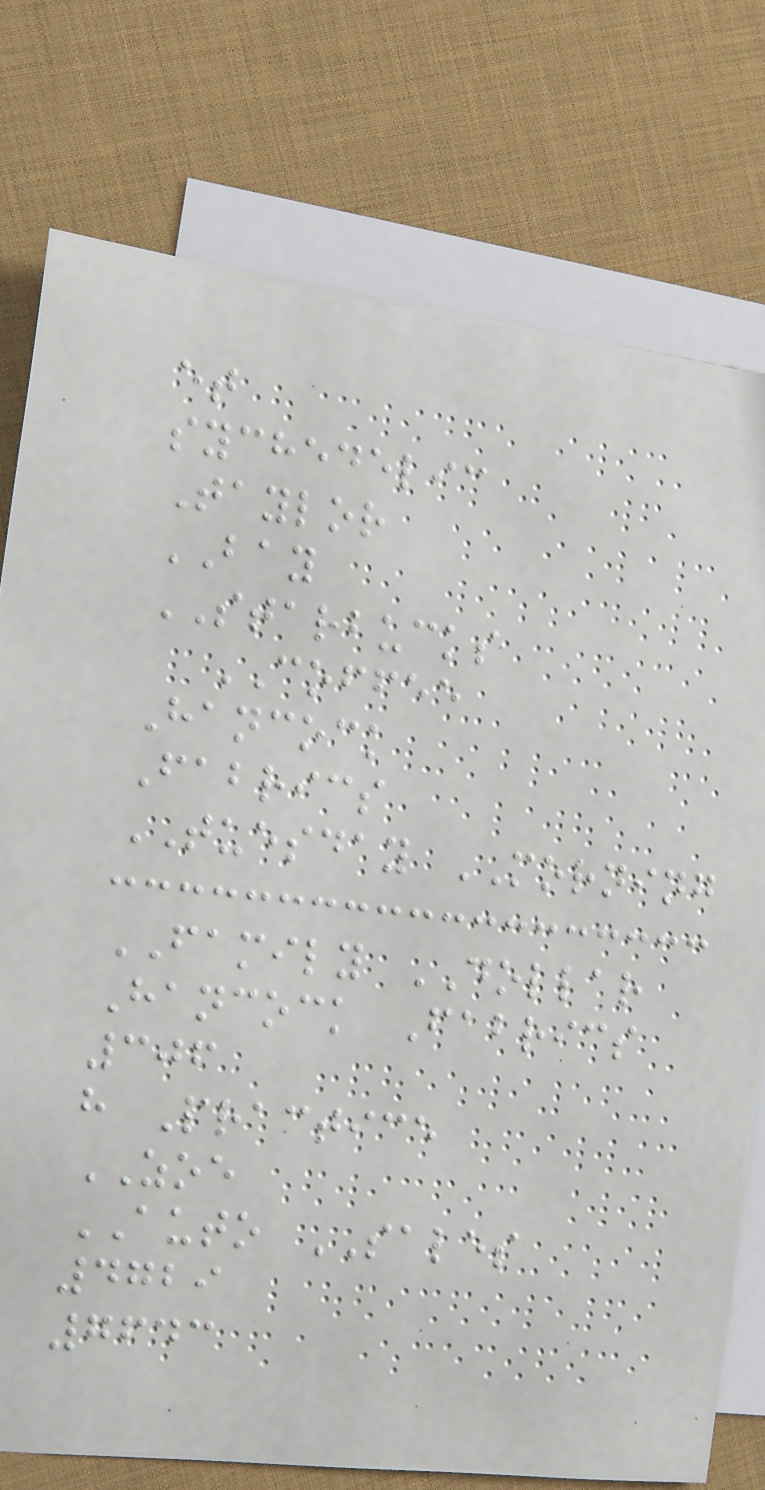et
sychedelic
Taylor
BAY
STARBUCKS
COFFEE
Hancock
Fabrics
TUESDAY MORNING
FAMILY DOLLAR
Hancock Fabrics
306
h Practice
ZOE
AUTO SALES
4729
7643
